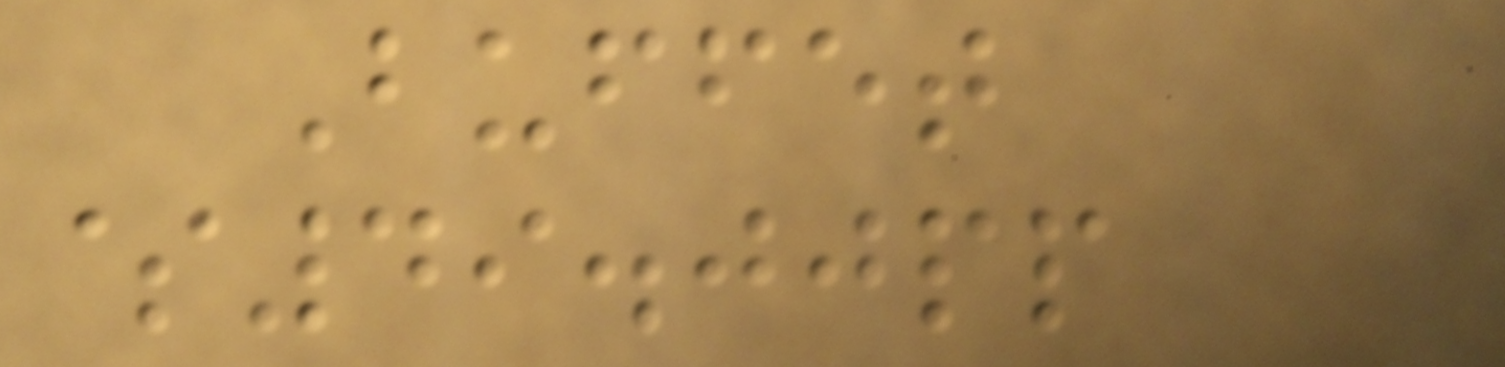Buffet
$49.00pp
